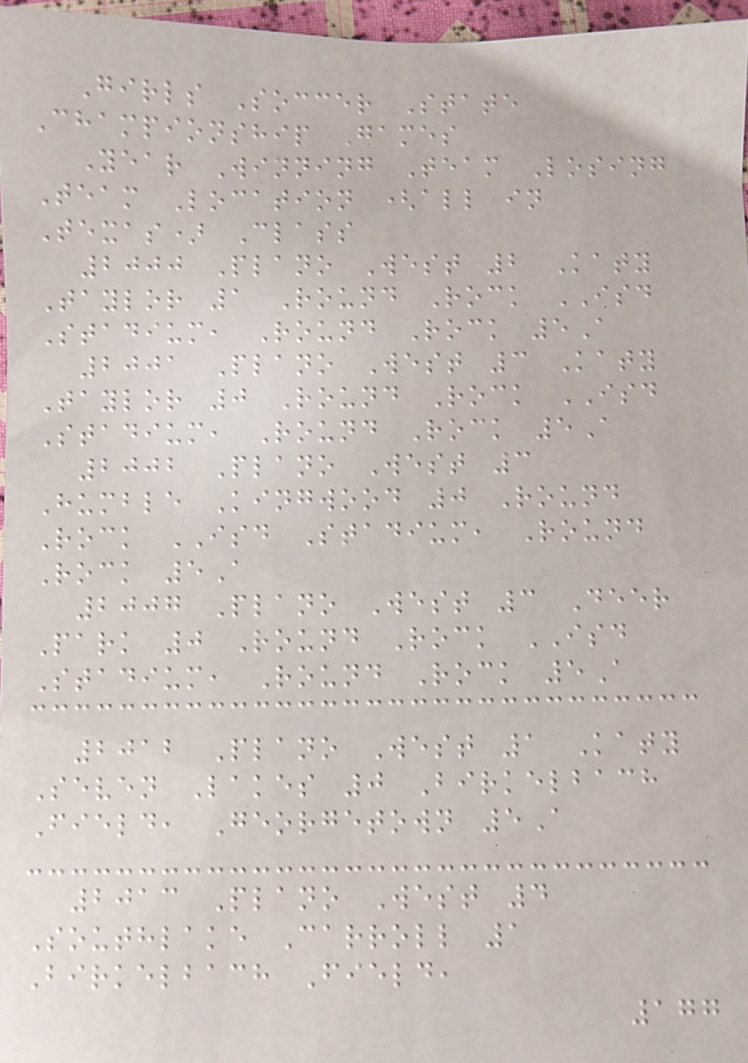Girls Soccer State
Championship Games
Year Winning Team Losing
Team Location (all in
Texas) Class
2000 Plano West 2 Katy
Taylor 1 Round Rock ISD
Stadium, Round Rock 5A
2001 Plano West 3 Katy
Taylor 0 Round Rock ISD
Stadium, Round Rock 5A
2002 Plano West 3
Humble Kingwood 0 Round
Rock ISD Stadium, Round
Rock 5A
2007 Plano West 3 Deer
Park 0 Round Rock ISD
Stadium, Round Rock 5A
2012 Plano West 1 Katy
Seven Lakes 0 Birkelbach
Field, Georgetown 5A
2013 Plano West 4
Southlake Carroll 1
Birkelbach Field,
177
